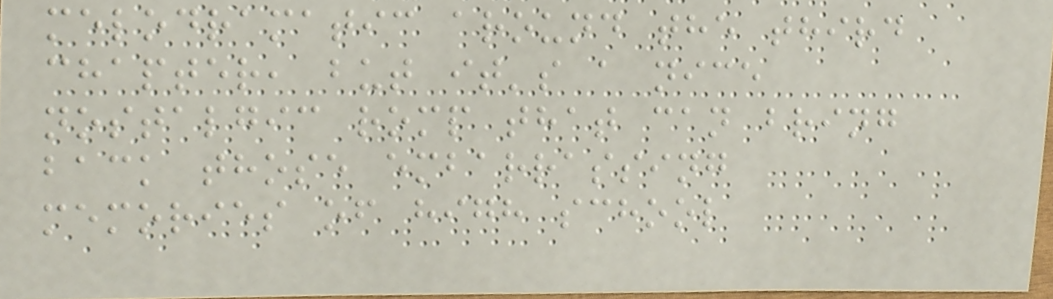melodramatic around the third
chapter, but it's a nice
nostalgic romp that can bring
back those embarrassing
memories of high school
